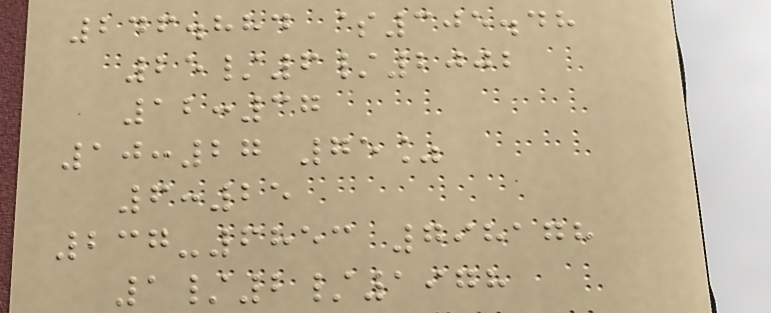246.884 $305.48
25/6/2002
12:37
10:27 75%
6:25
237-6853 798178
1/2/1978
